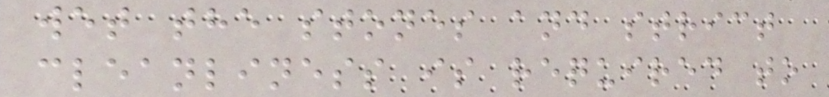wet the stones and strict
cleanliness is required to
